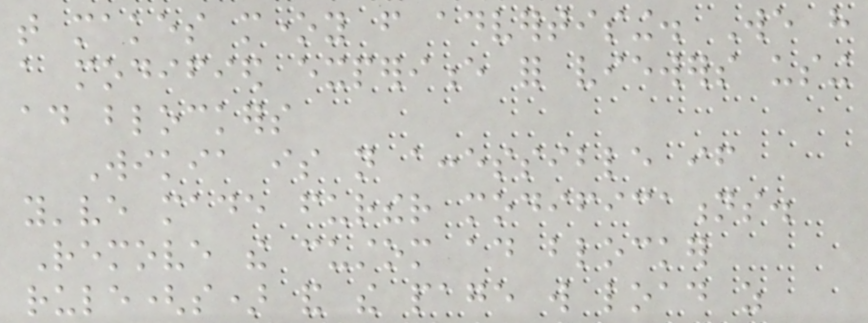that makes money from advertising. We have
a modified experience for viewers using
ad blockers
Wikia is not accessible if
you've made further modifications.
Remove the custom ad blocker
rule(s) and the page will load as
